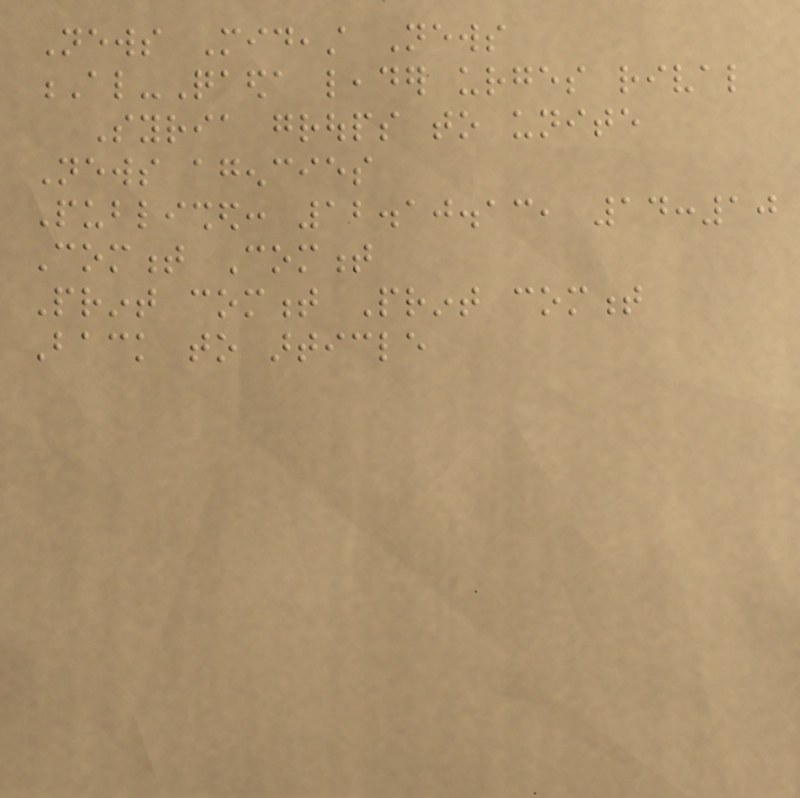News Mideast News
Al-Qaeda leader urges rival
Syria groups to unite
News agencies
Published: 12.10.13, 14:10
Comment Comment
Print comment Print comment
Back to article
